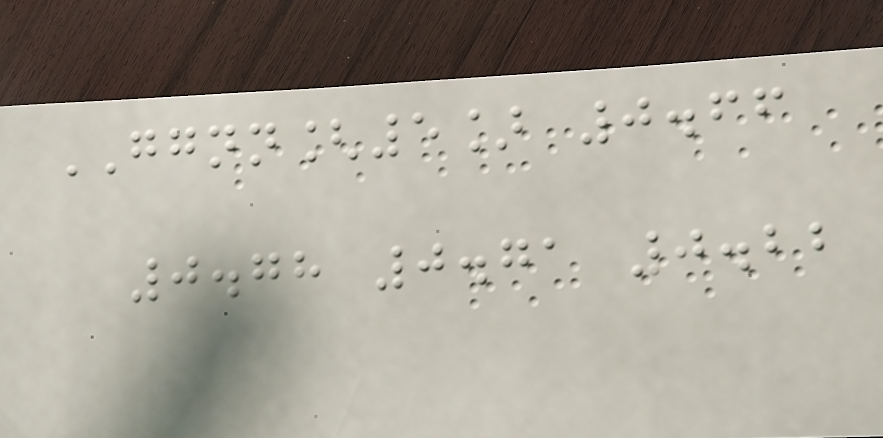GGNN[5] 0.66
0.78 0.71 0.22
